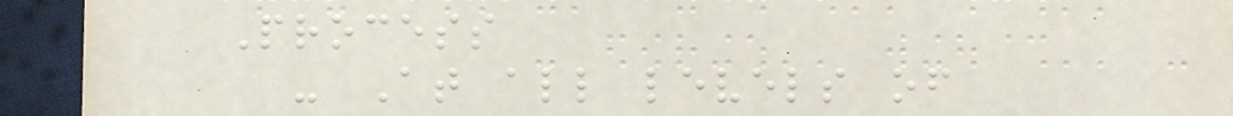Process
- At all levels of
